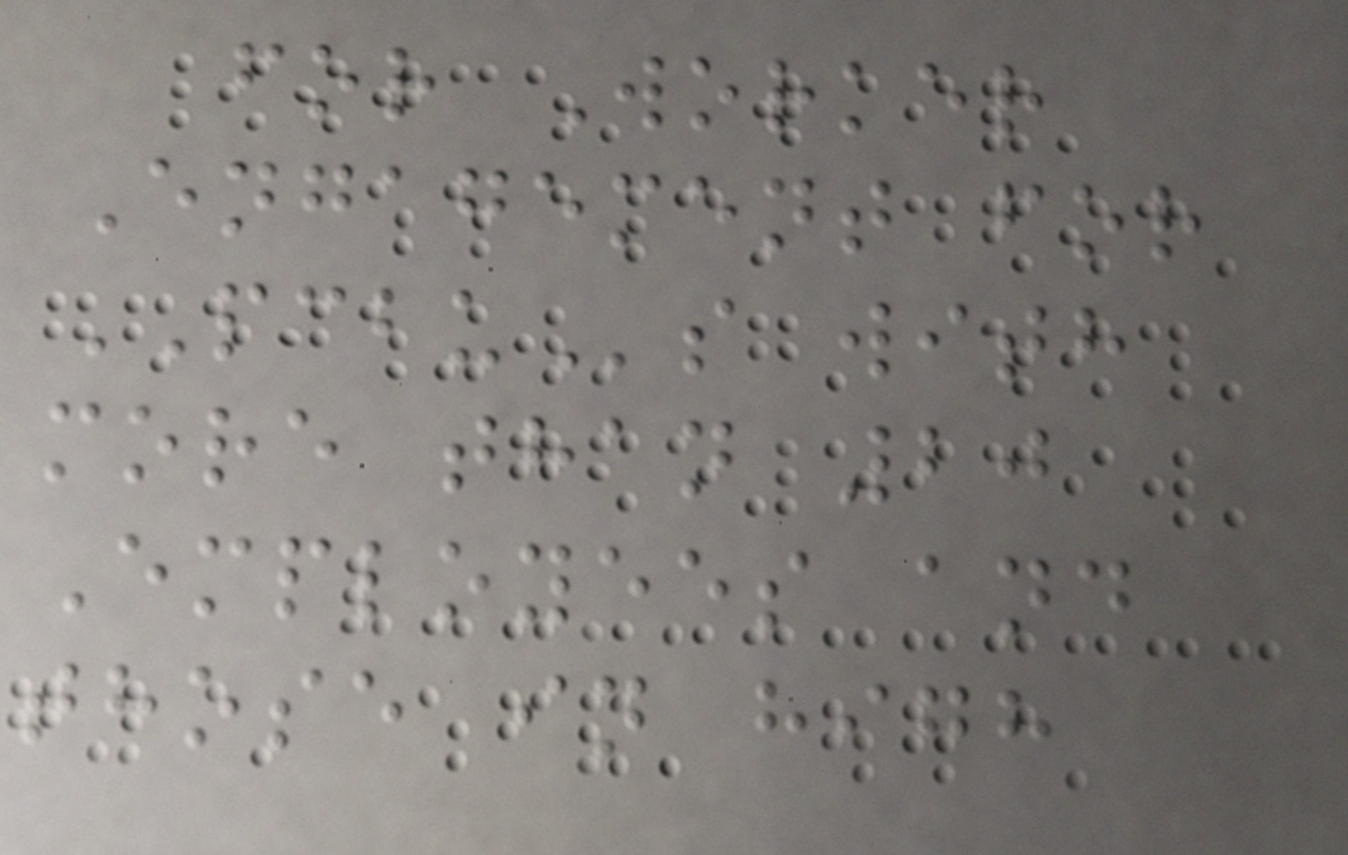for Worker
Engagement for
PCBUs with
more than 20
Employees and
those in high
